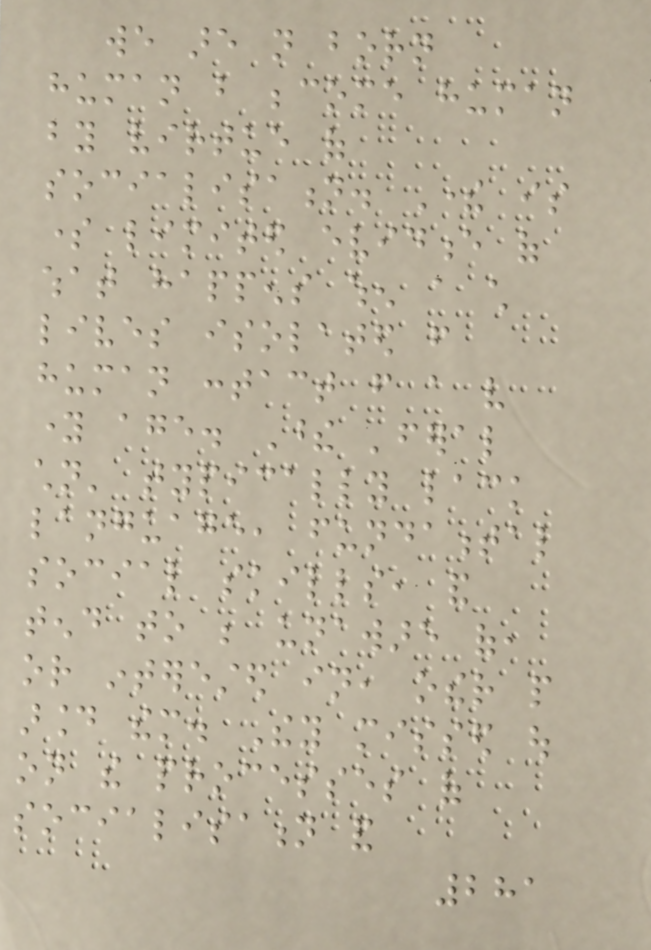we are not born
human but become human
by virtue of
socialisation. There is
some limited evidence of
what happens when a child
lives isolated from
human contact from a very
young age. These 'feral
children' typically lack
language, fundamental
social skills, and
tend to be unaware of,
or interested in, other people
around them. They missed out
on the processes of
socialisation and
281
